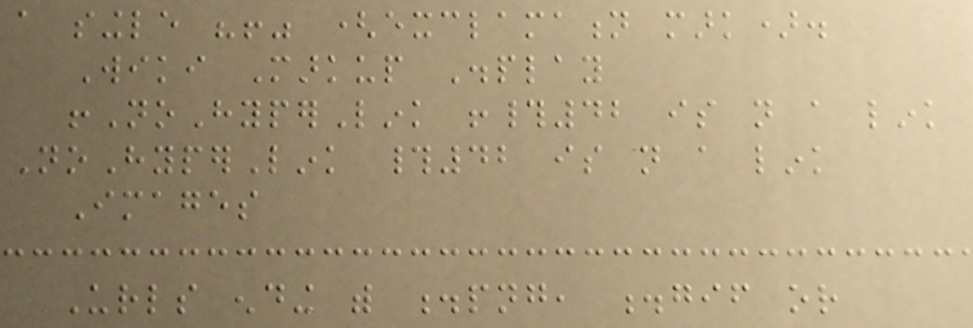a single "!" (exclamation mark).
Wiki Markup Display
!NoHyperLink !#42 is not a link
NoHyperLink #42 is not a link
Images
Urls ending with .png, .gif or
